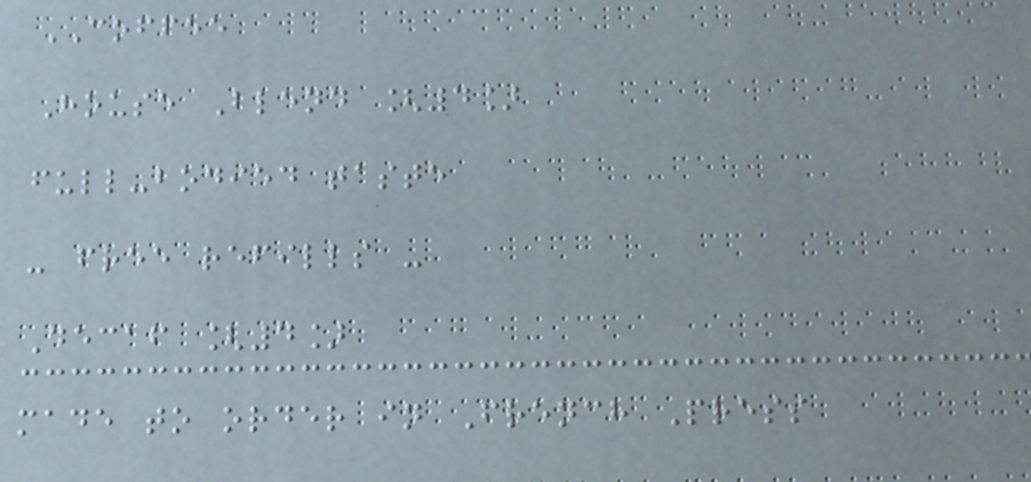COFFEE
House Blend [4]
full-bodied taste
- free refills -
Decaf [4]
made to order in French Press
